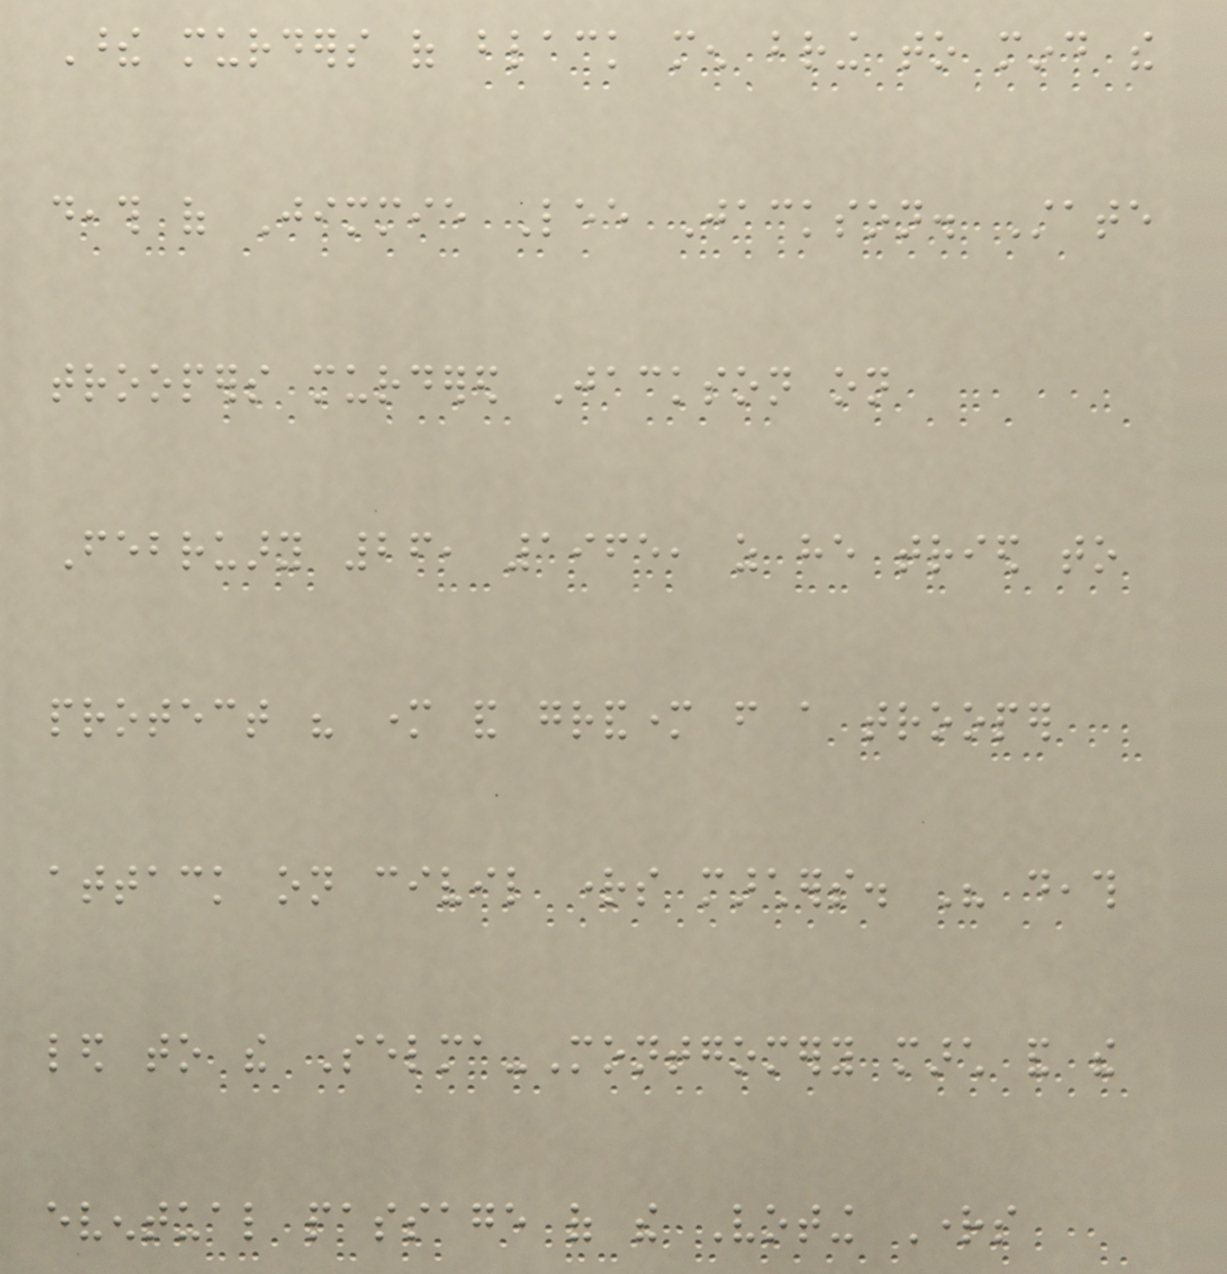These murders of black men bring to mind the
death of Jimmie Lee Jackson. State
troopers murdered Jackson on
February 26, 1965, as he tried to
protect his mother and grandmother from a trooper
attack on civil rights marchers. His death
led to the Selma-Montgomery march and the
eventual passage of the Voting Rights
